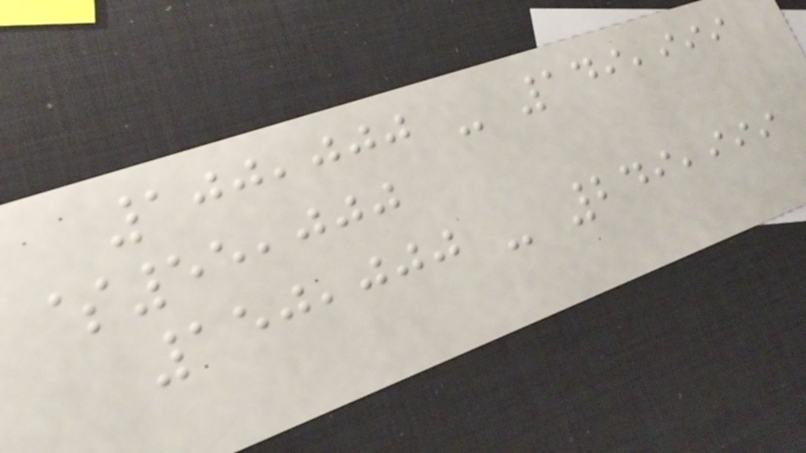100,000 - 149,999
$55,000
150,000 - 249,999
